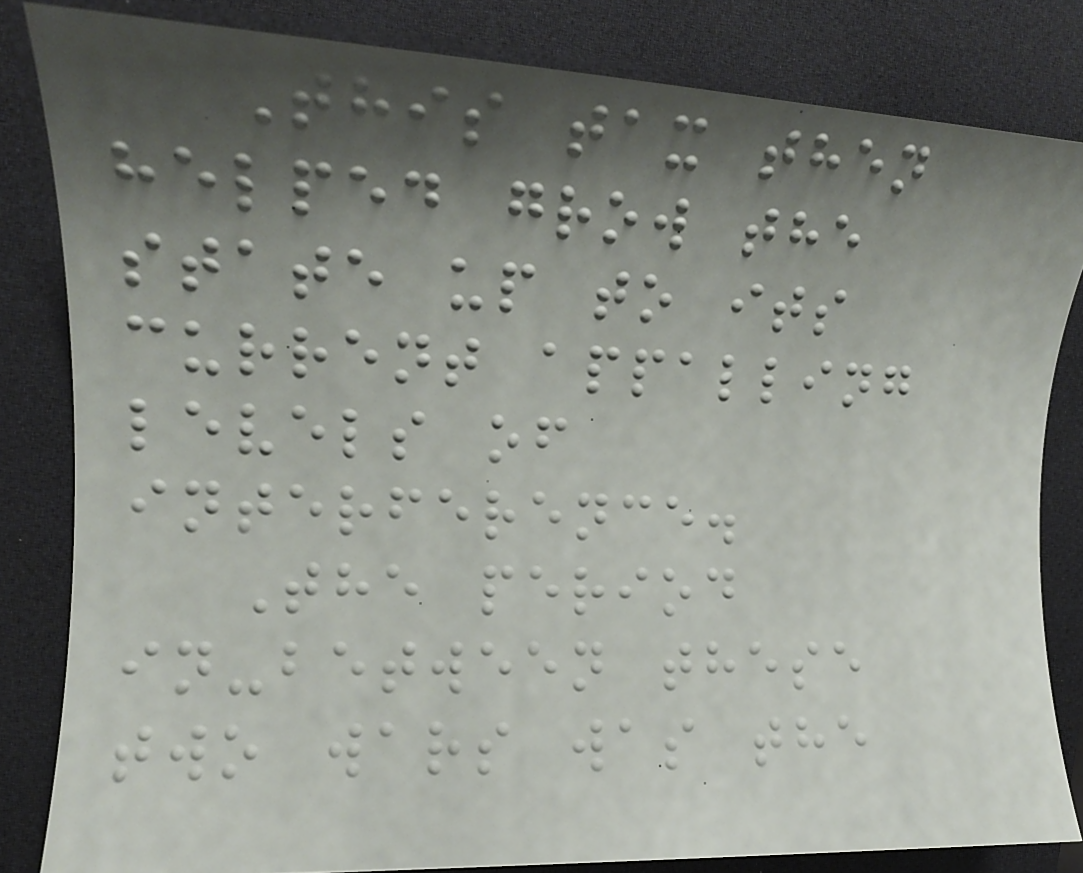This tax then
helped grow the
state up to its
current appalling
levels of
interference.
The period
in-between these
two wars was the
